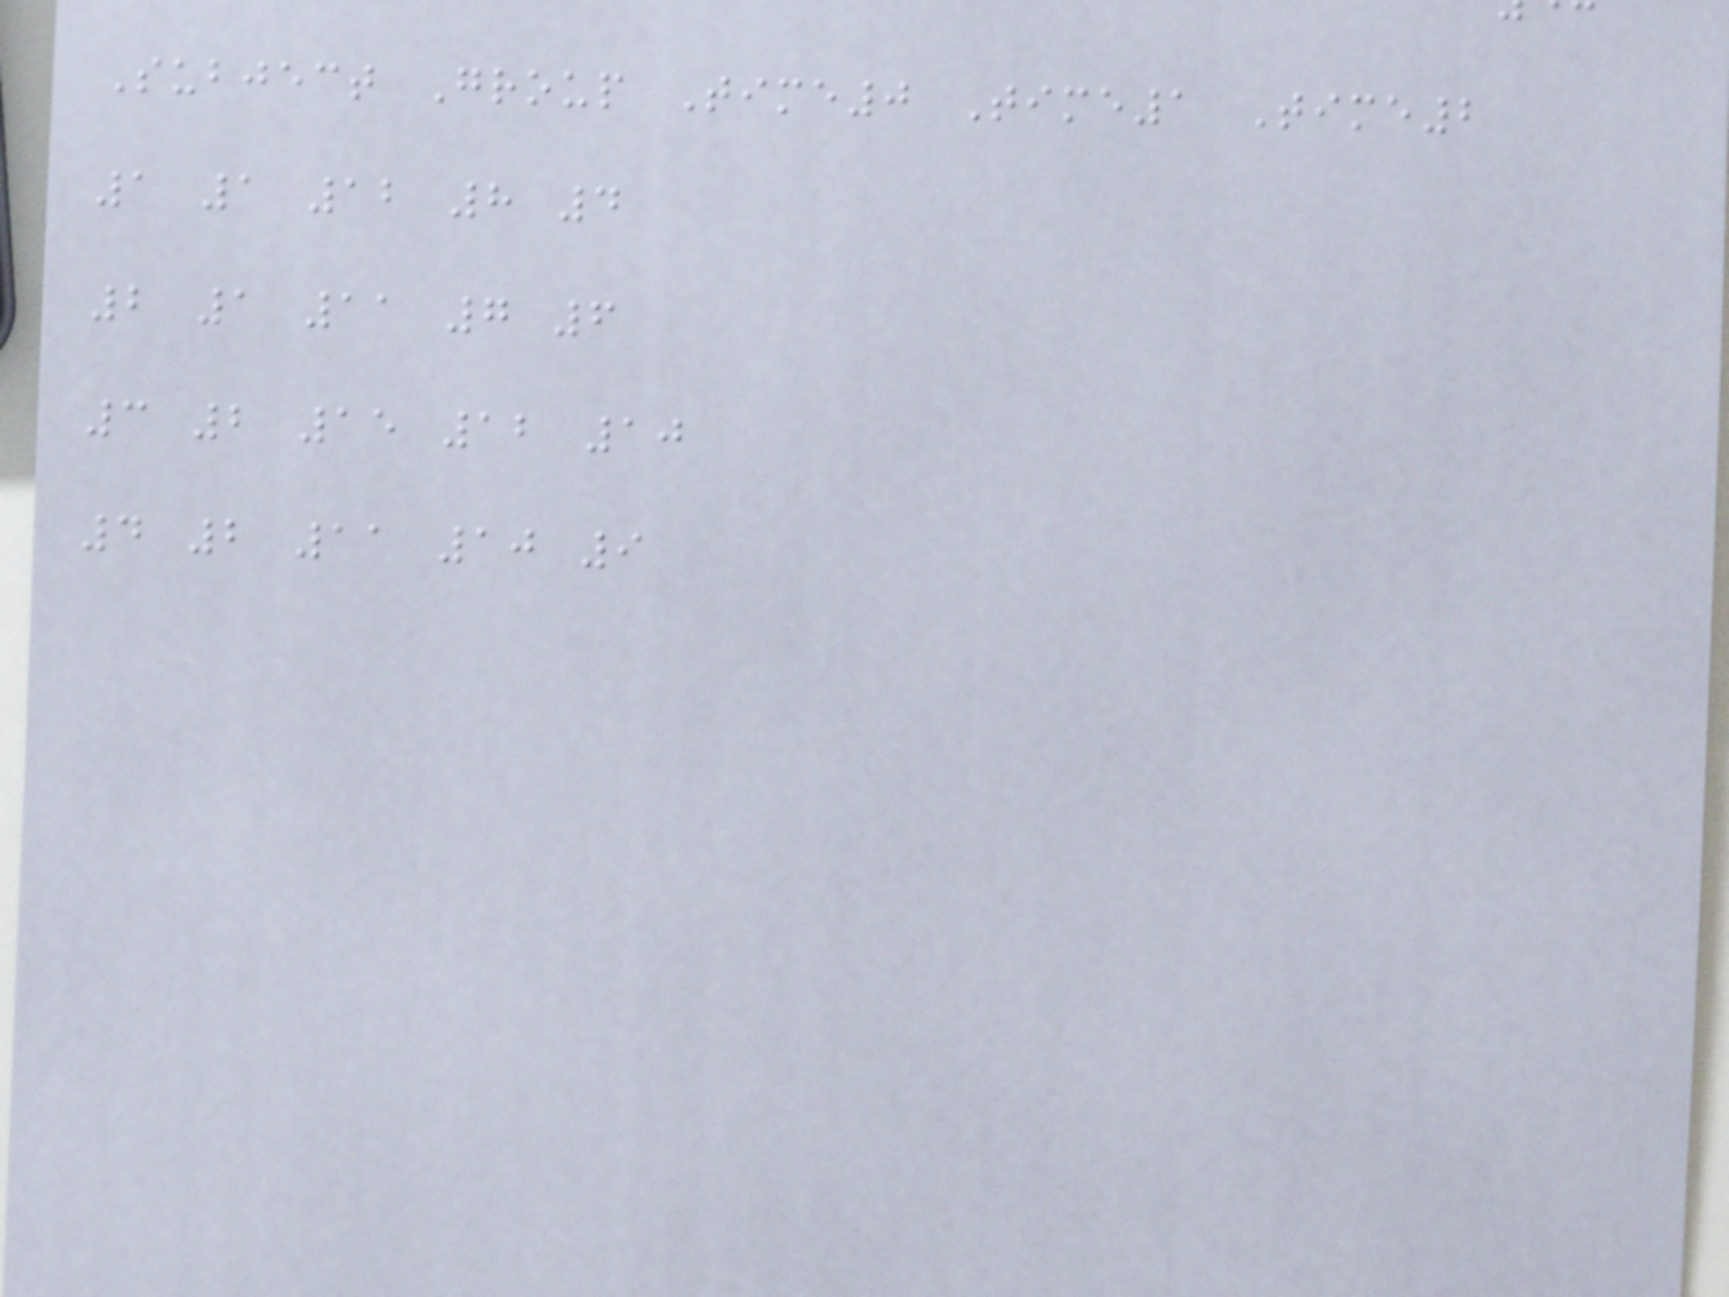Subject Group Time0 Time1 Time2
1 1 12 8 4
2 1 11 7 6
3 2 15 12 10
4 2 11 10 9
